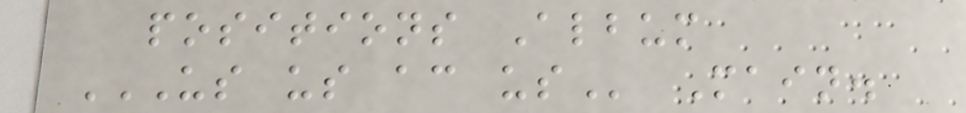positions Album
US US AC US Main.
